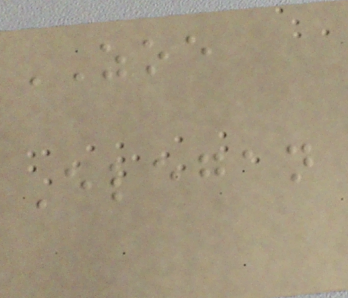ZOE
Elegan
